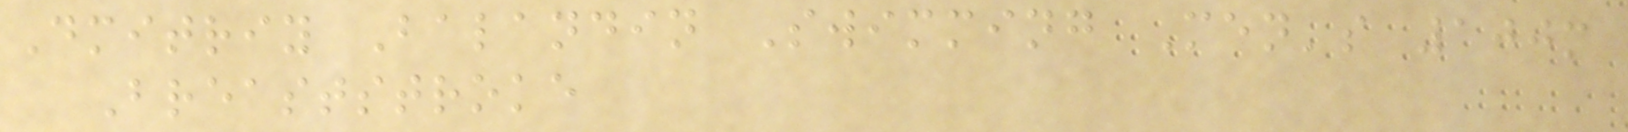Dmitriy Balandin Swimming Men's 100m
Breaststroke
